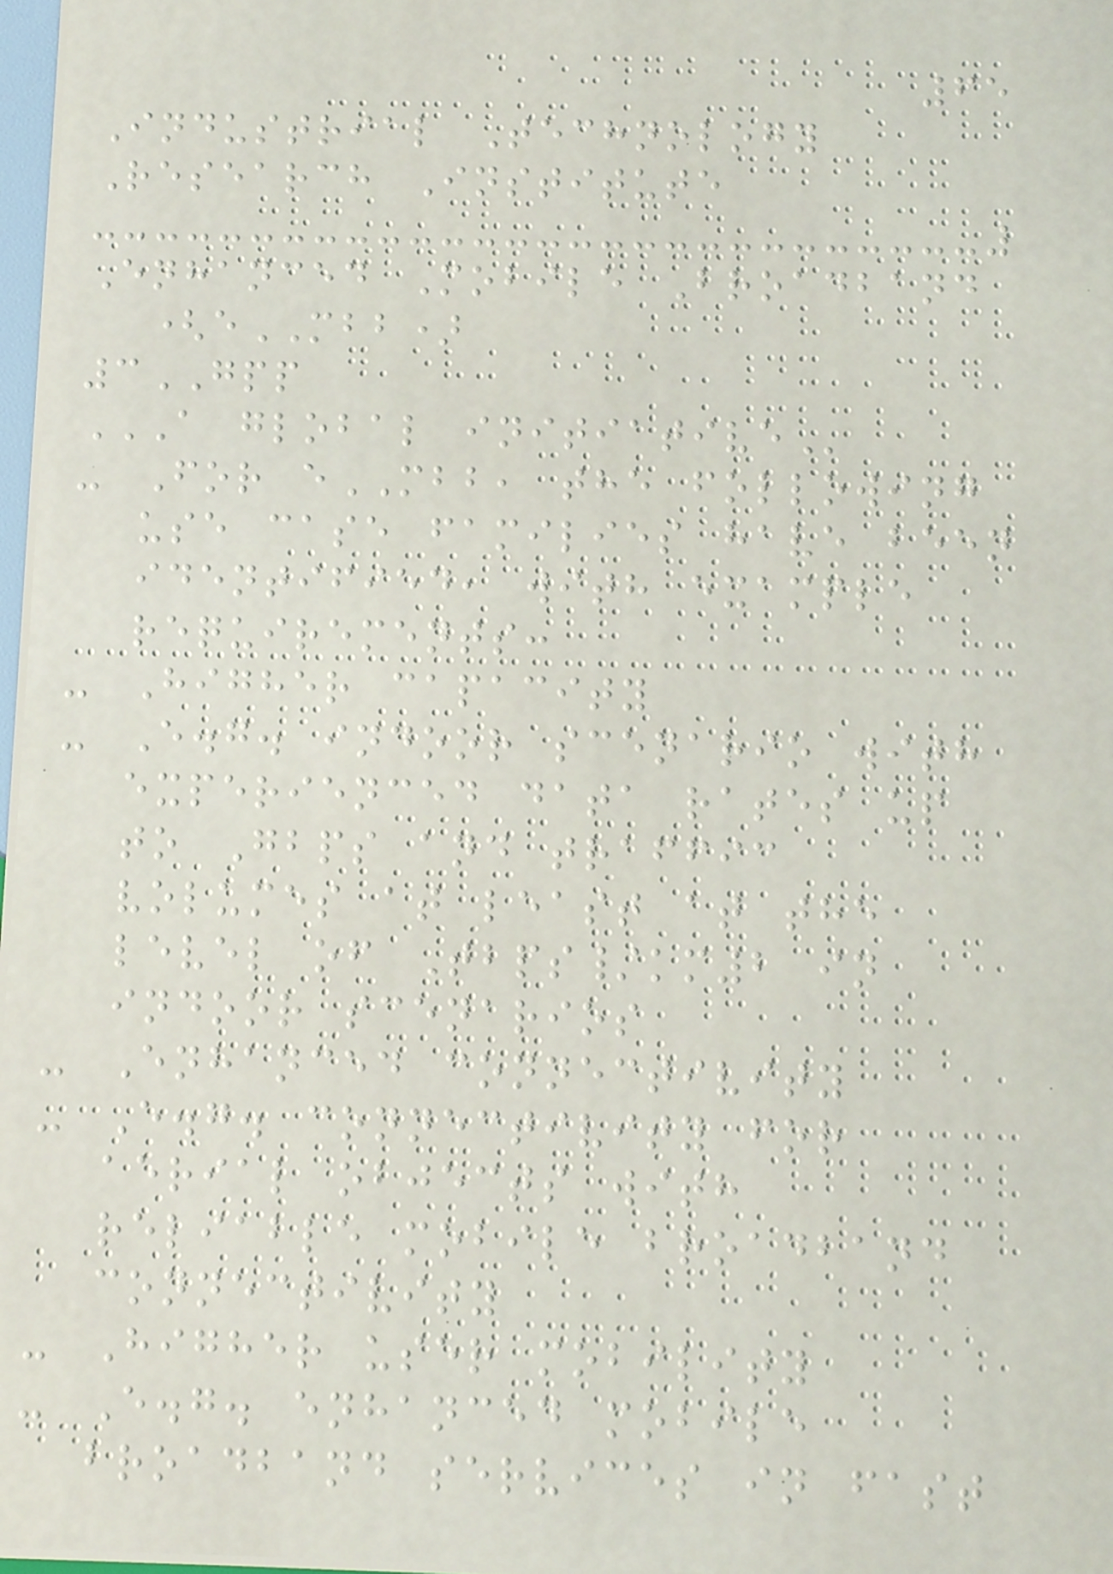65
Industrial Technology
Research Institute
Enhanced Mobile Broadband
(eMBB)
3GPP
A GLOBAL INITIATIVE
- For eMBB, the following
use case families have been
identified, with example
requirements:
- Higher capacity
- E.g. indoor scenario with
experienced data rates up
to Gbps and traffic
volumes at least at the
level of Tbps/km2 in
indoor scenarios
- Enhanced connectivity
- E.g. connectivity for
aerial objects with
reliable mobile broadband
connectivity
- Higher user mobility
- E.g. enhanced mobile
broadband services in fast
